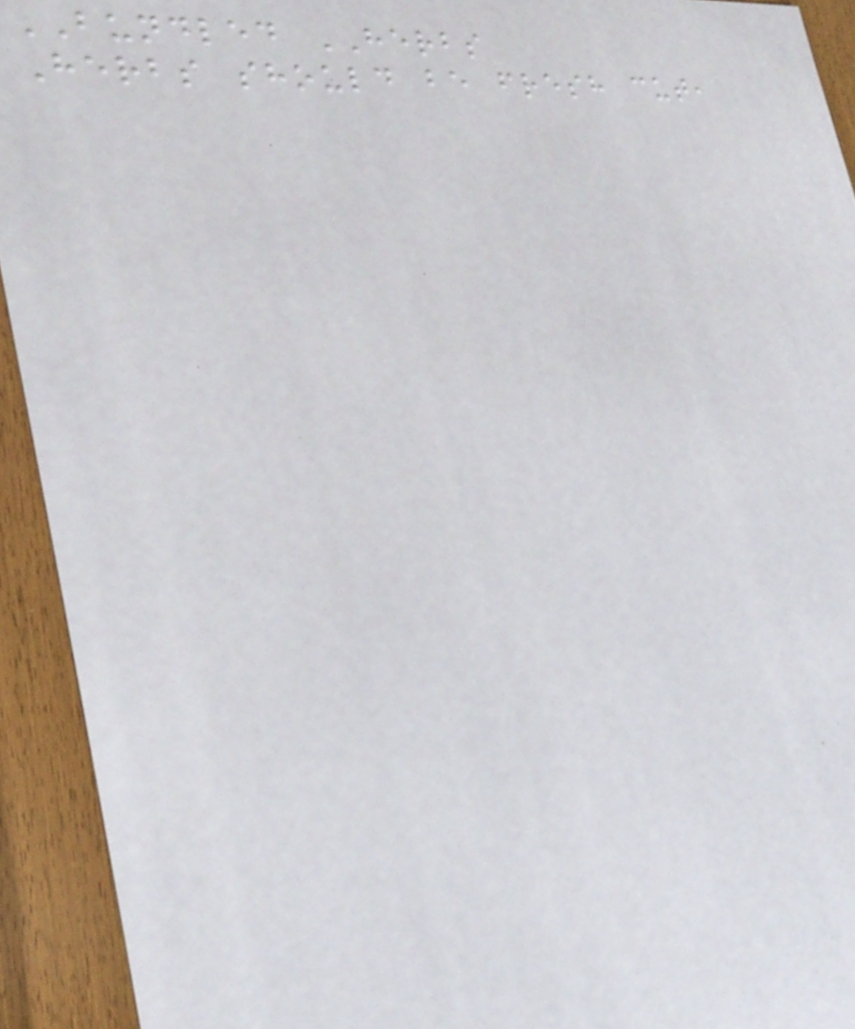BUNDLED HERBS
Herbs should be fresh cut,
